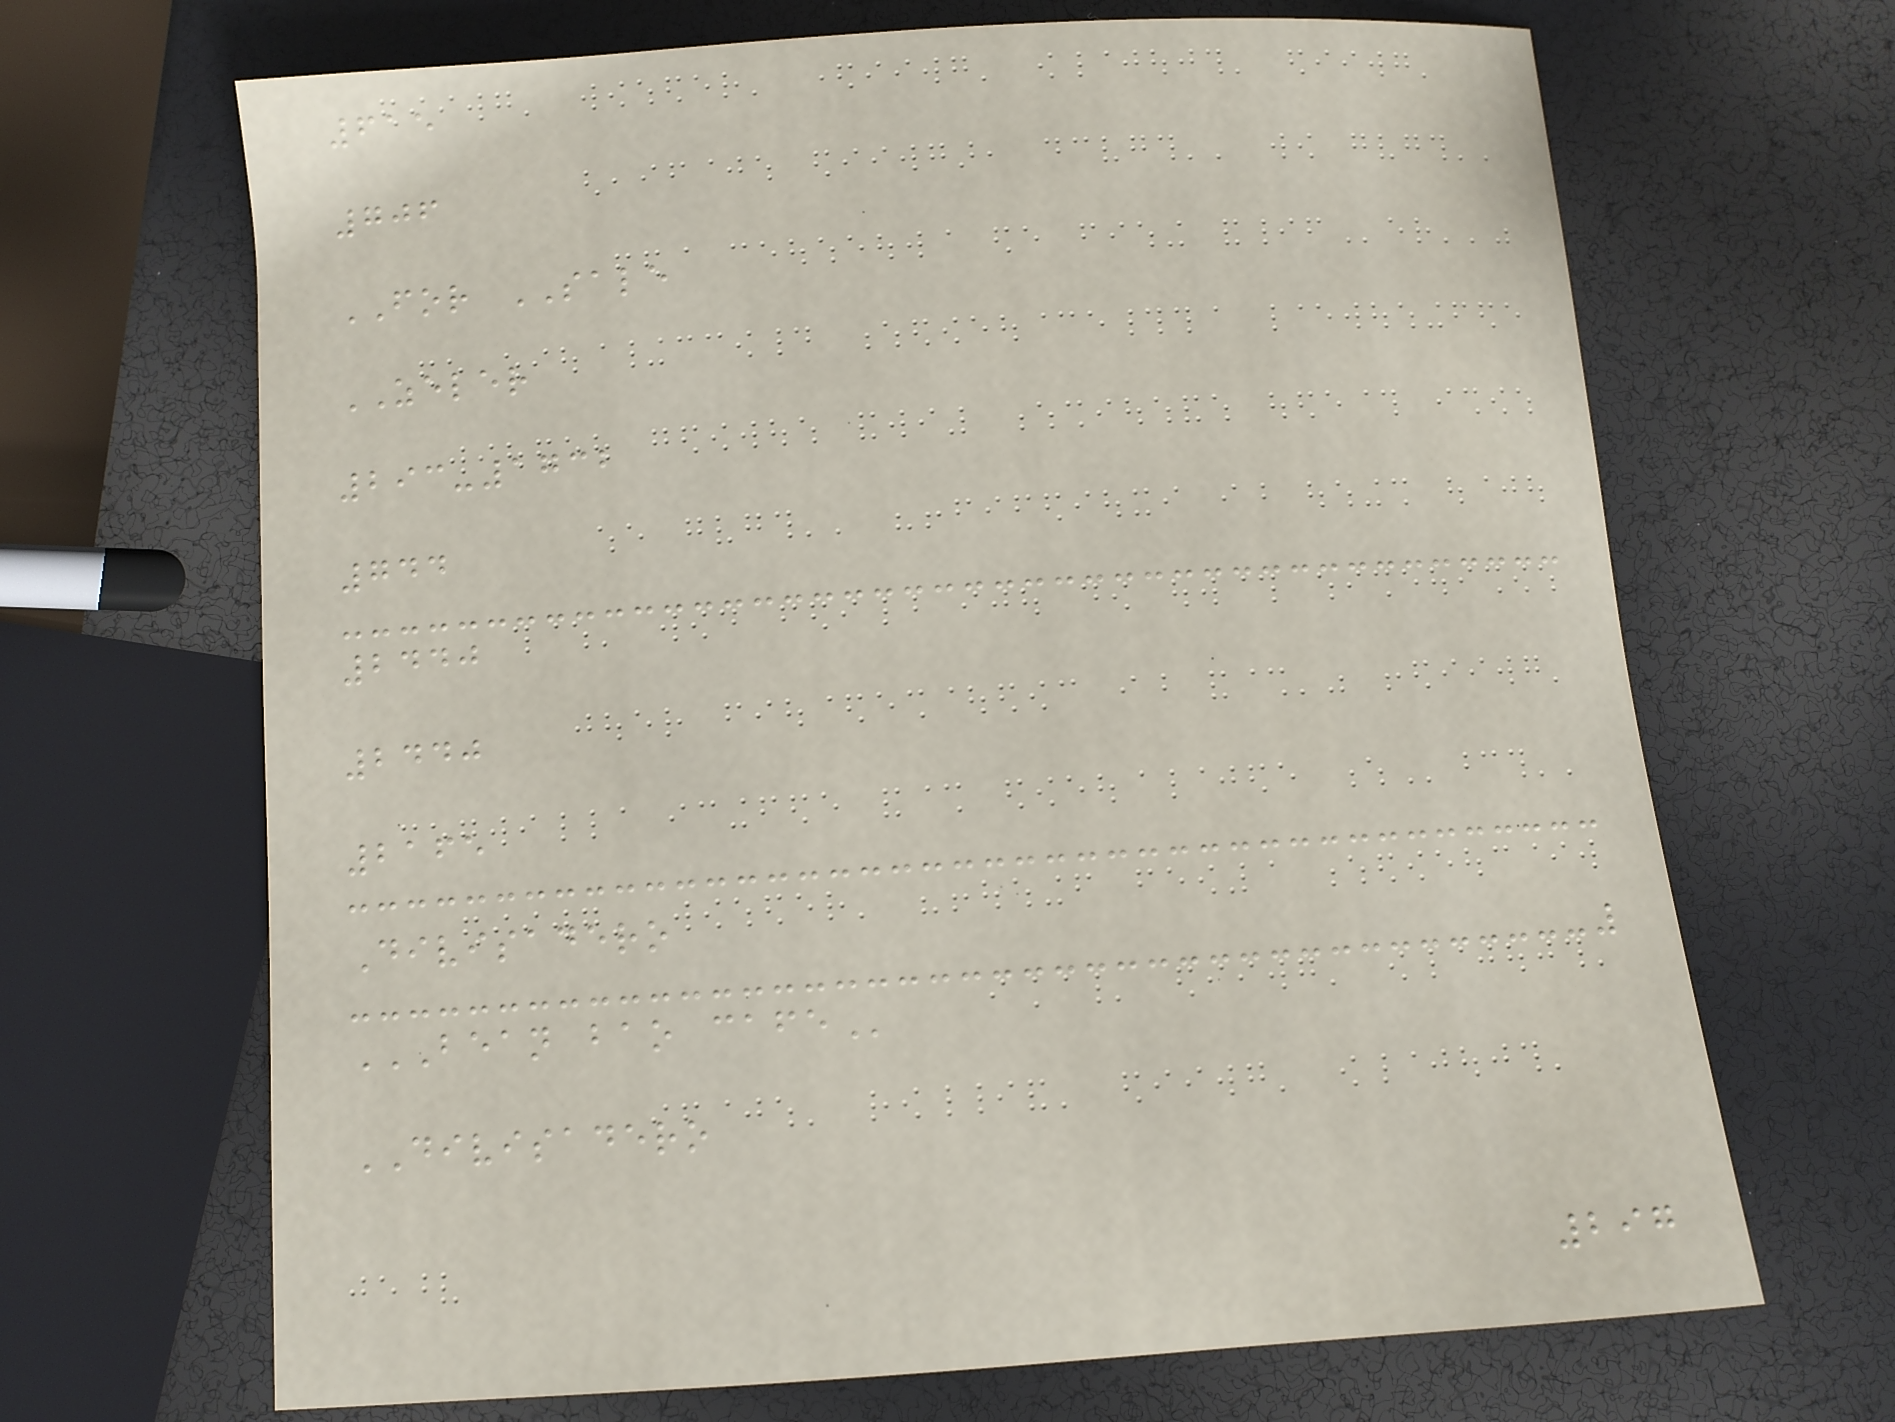615
706
FOR SALE
ZELER
293-1732
744
2440
2440
2165
Divisadero
BEAN BAO CAFE
DIVISADERO
297
